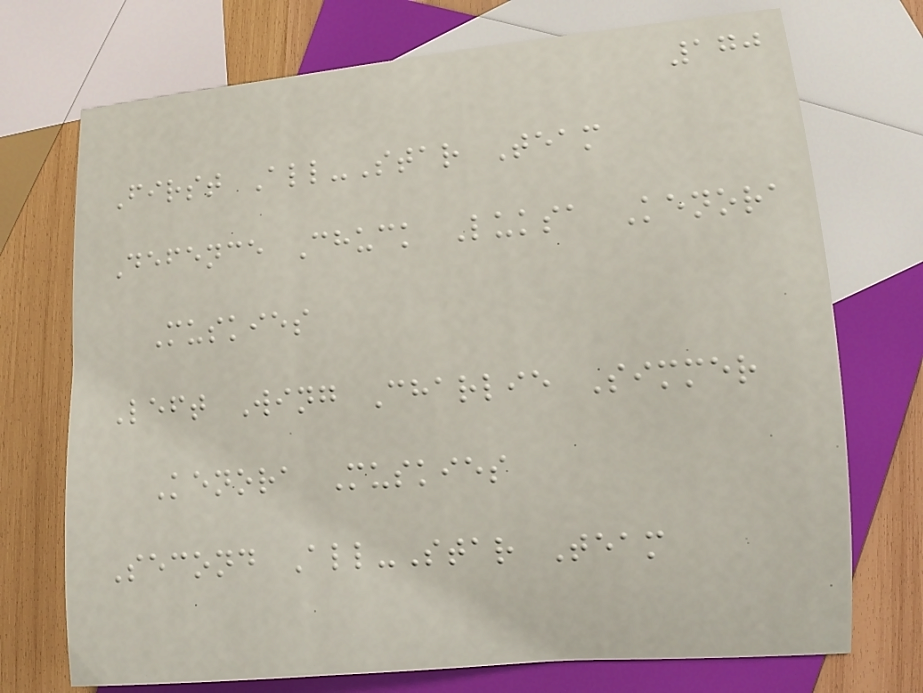170
First All-Star Team
Defence Chuck Luksa Kenora
Muskies
Left Wing Charlie Simmer
Kenora Muskies
Second All-Star Team
